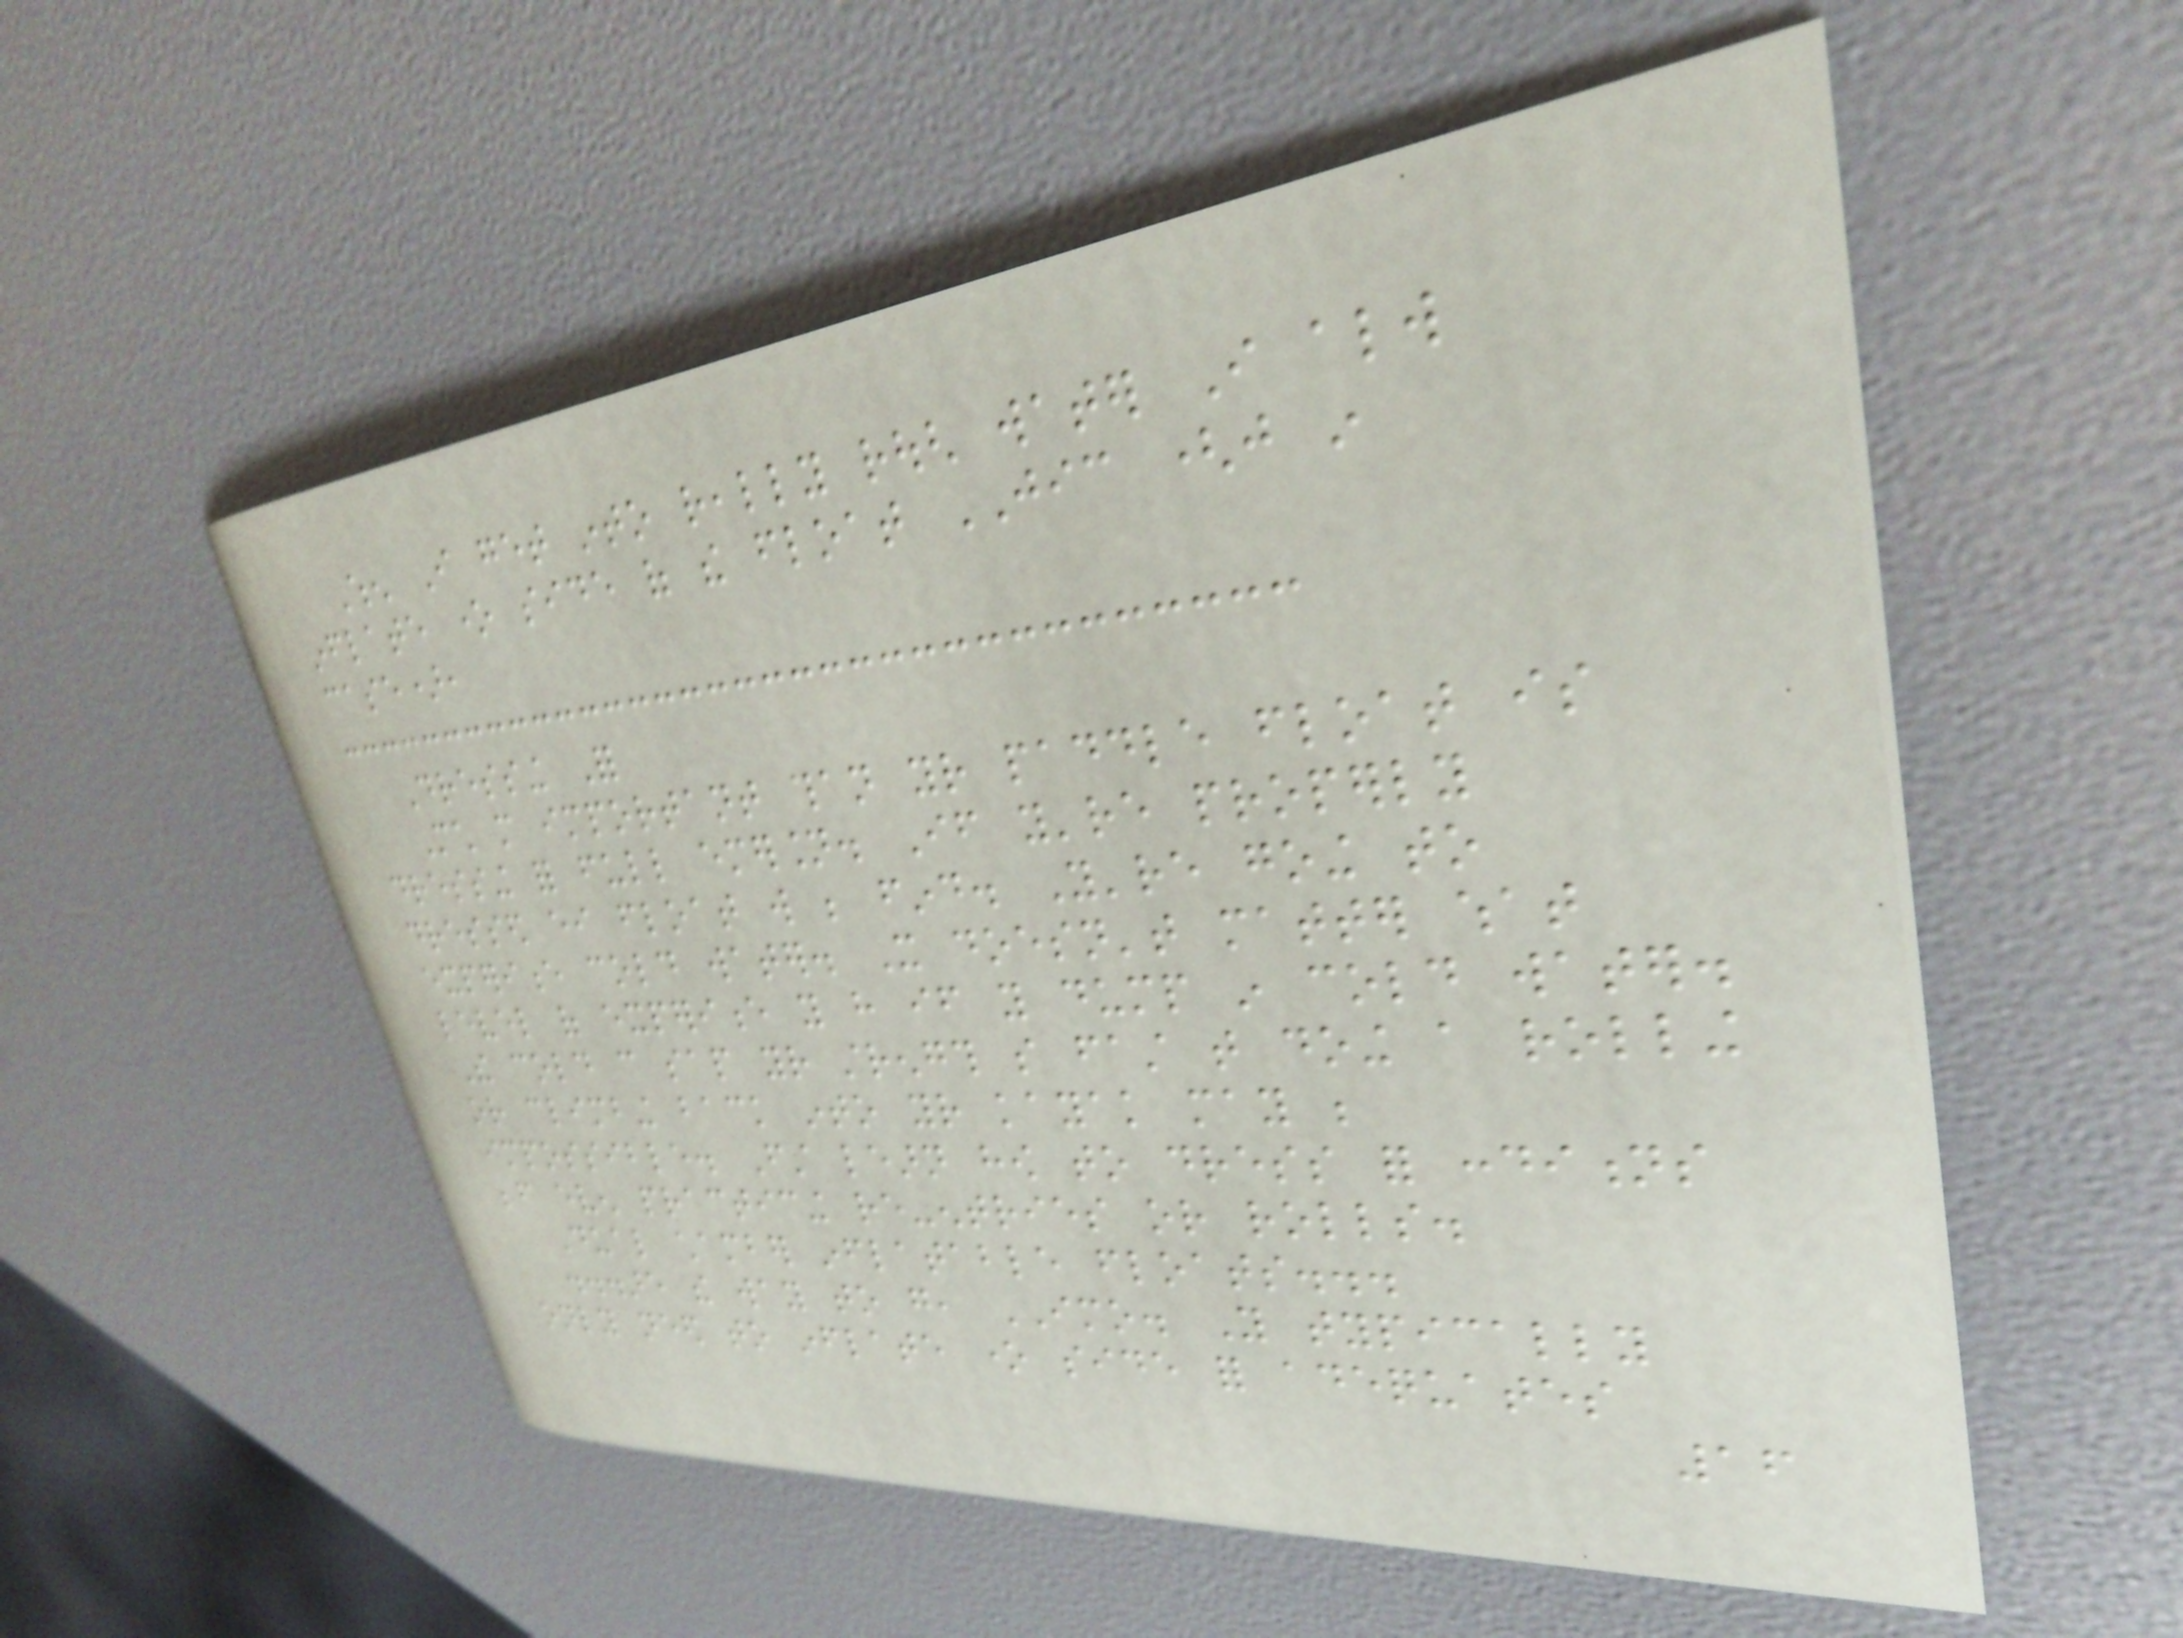When I get into really rough water I always
inflate one side of the float JIC (just in
case),
Dressing For
Much more important than your paddle float is
dressing for full emersion. If you're properly
dressed either float will be find. You're going to
experience cold water. It doesn't matter what
level of experience you have if you dump in cold water.
The cold can sap your strength so fast that doing a rolling
or climbing back into your kayak may be
impossible. First learn how to dress for conditions
before even practicing re-entries or rolls.
Dual chamber inflatable floats...
...are the way to go, IMO. You typically
only need to inflate one side for adequates
16
